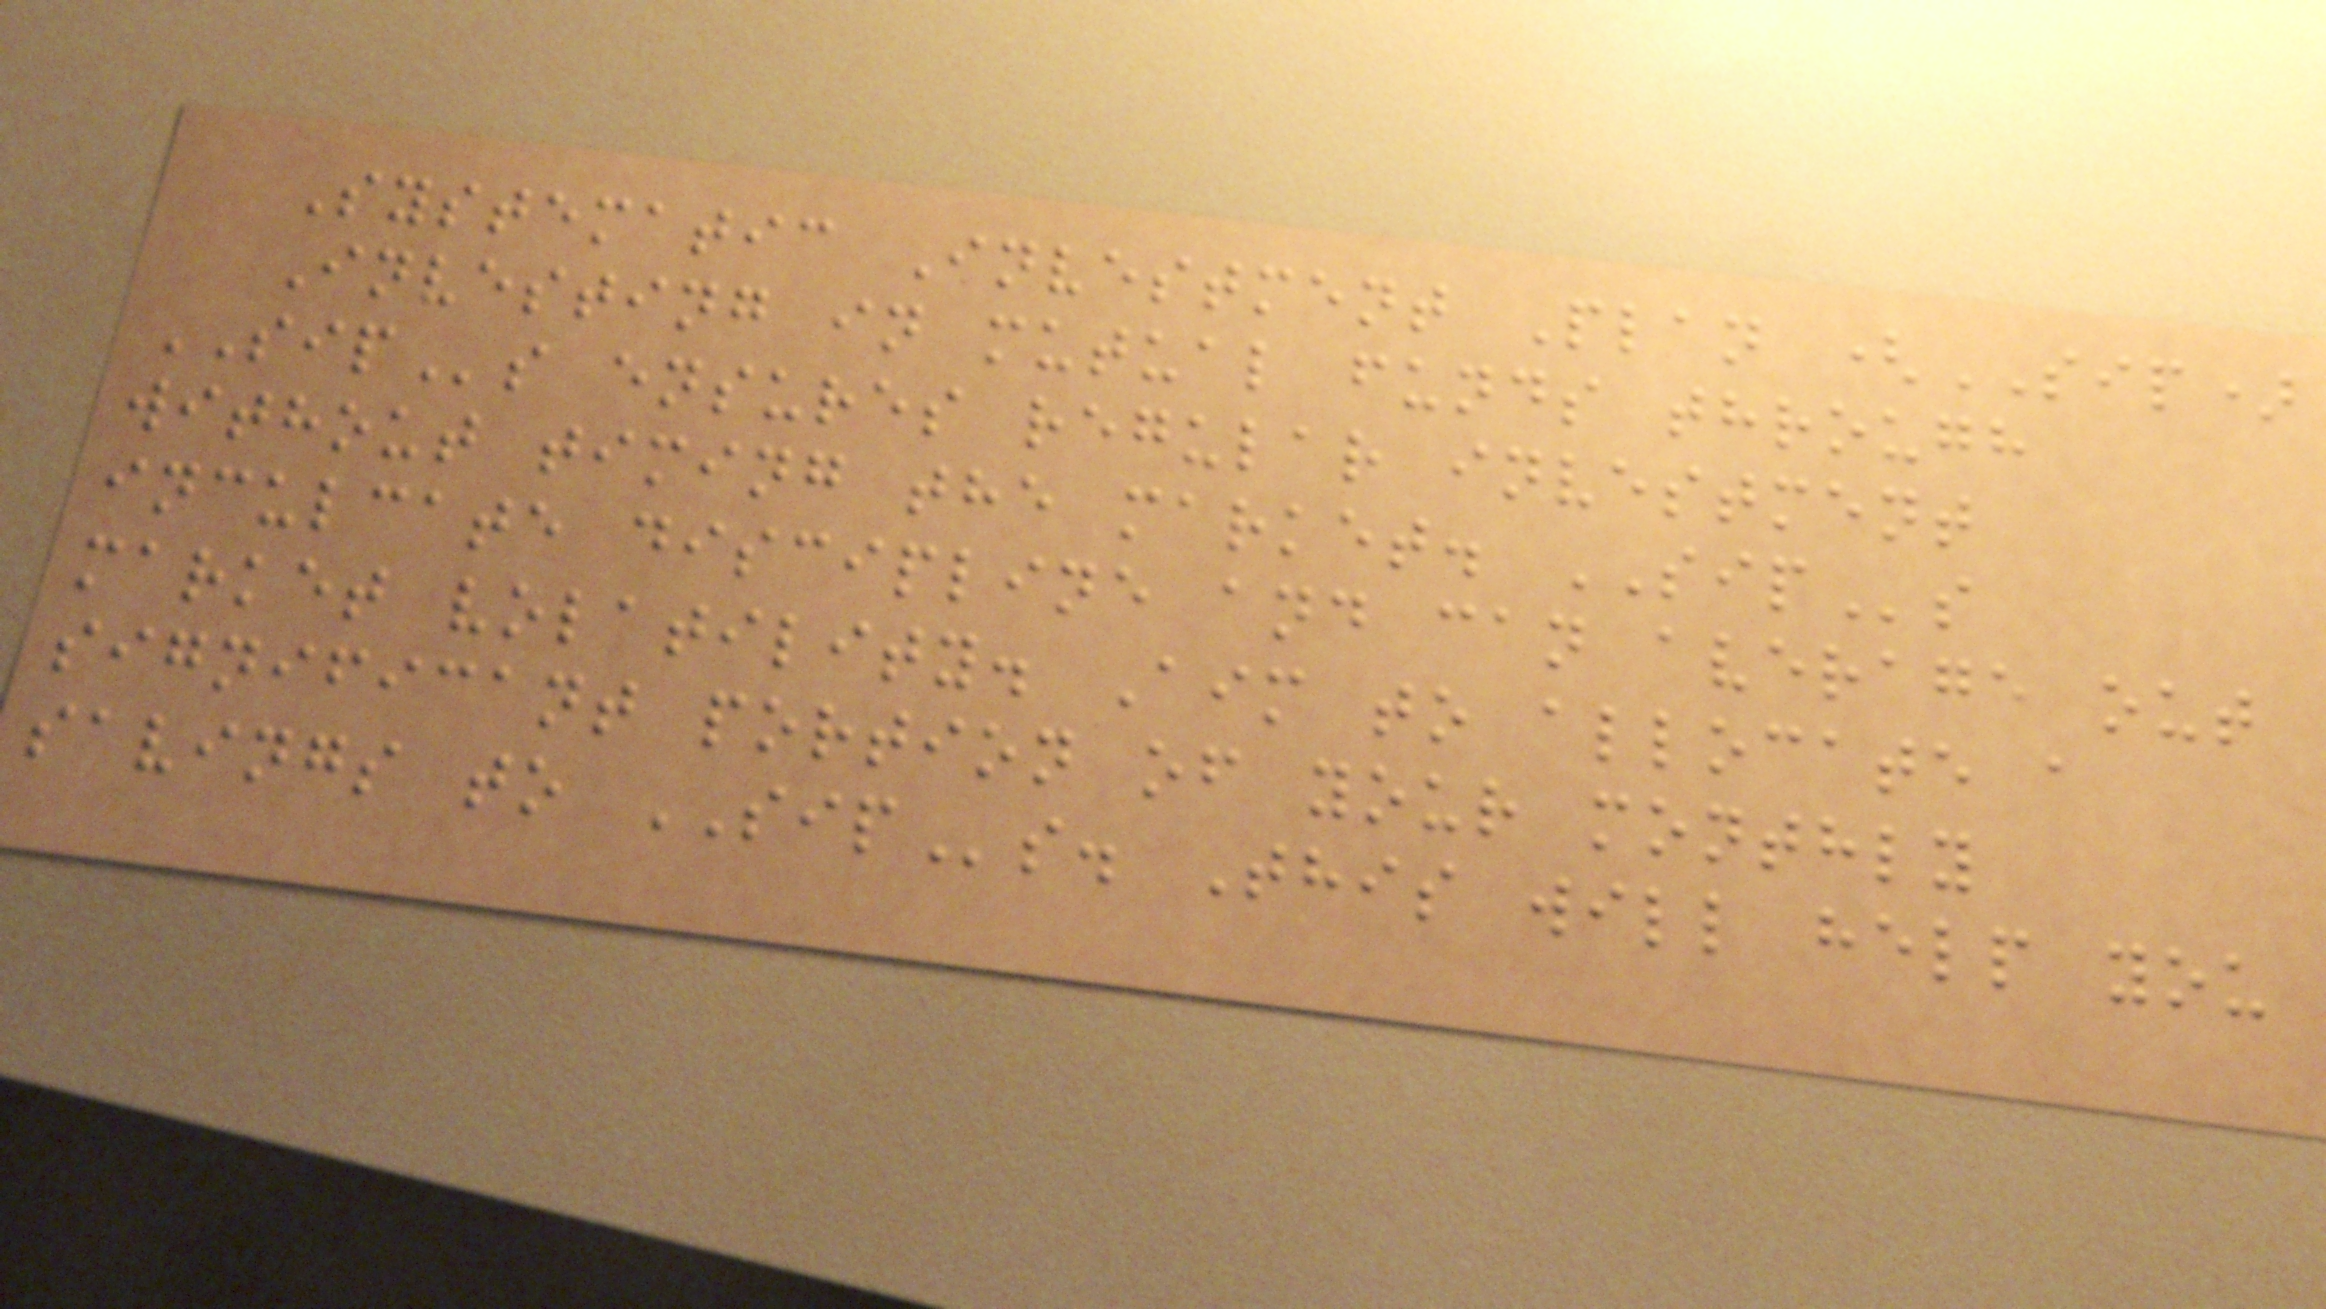Systematic Investment Plan (SIP)
Investing in mutual funds through
SIPs ensures regular investment
without timing the market. SIPs
inculcate discipline and can average out
market volatility. Aim to allocate a
significant portion of your monthly
savings to SIPs. This will help you
